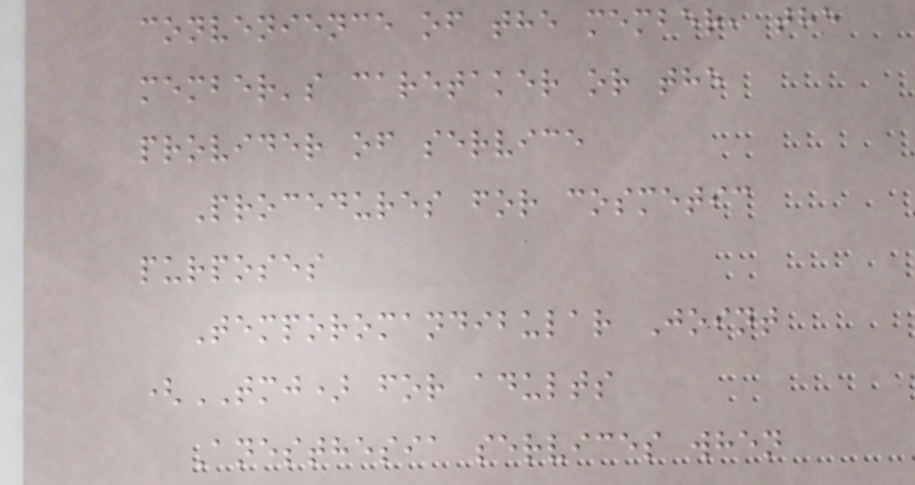convenience of the member, the
member's caretaker or the
provider of service
Procedures for cosmetic
purposes
Temporomandibular Joint
(TMJ) for adults
Anesthesia services when
